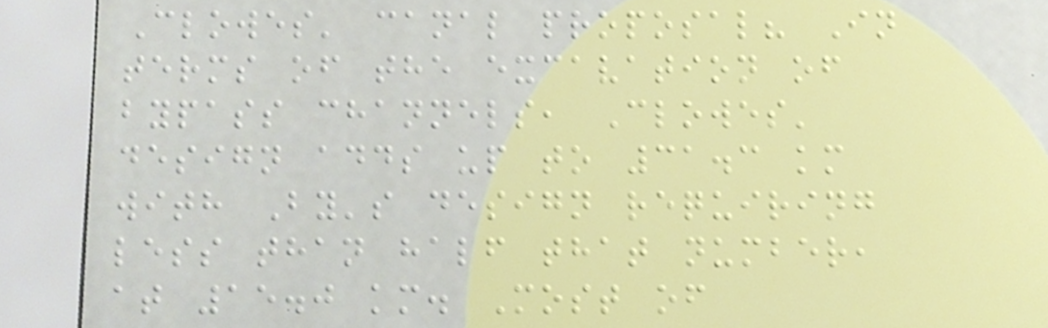Clowes' canal proposal? In
terms of the excavation of
bypass channels, Clowes'
design adds up to 31.3 km
with By's design requiring
less than half that number,
at 15.0 km. Most of
